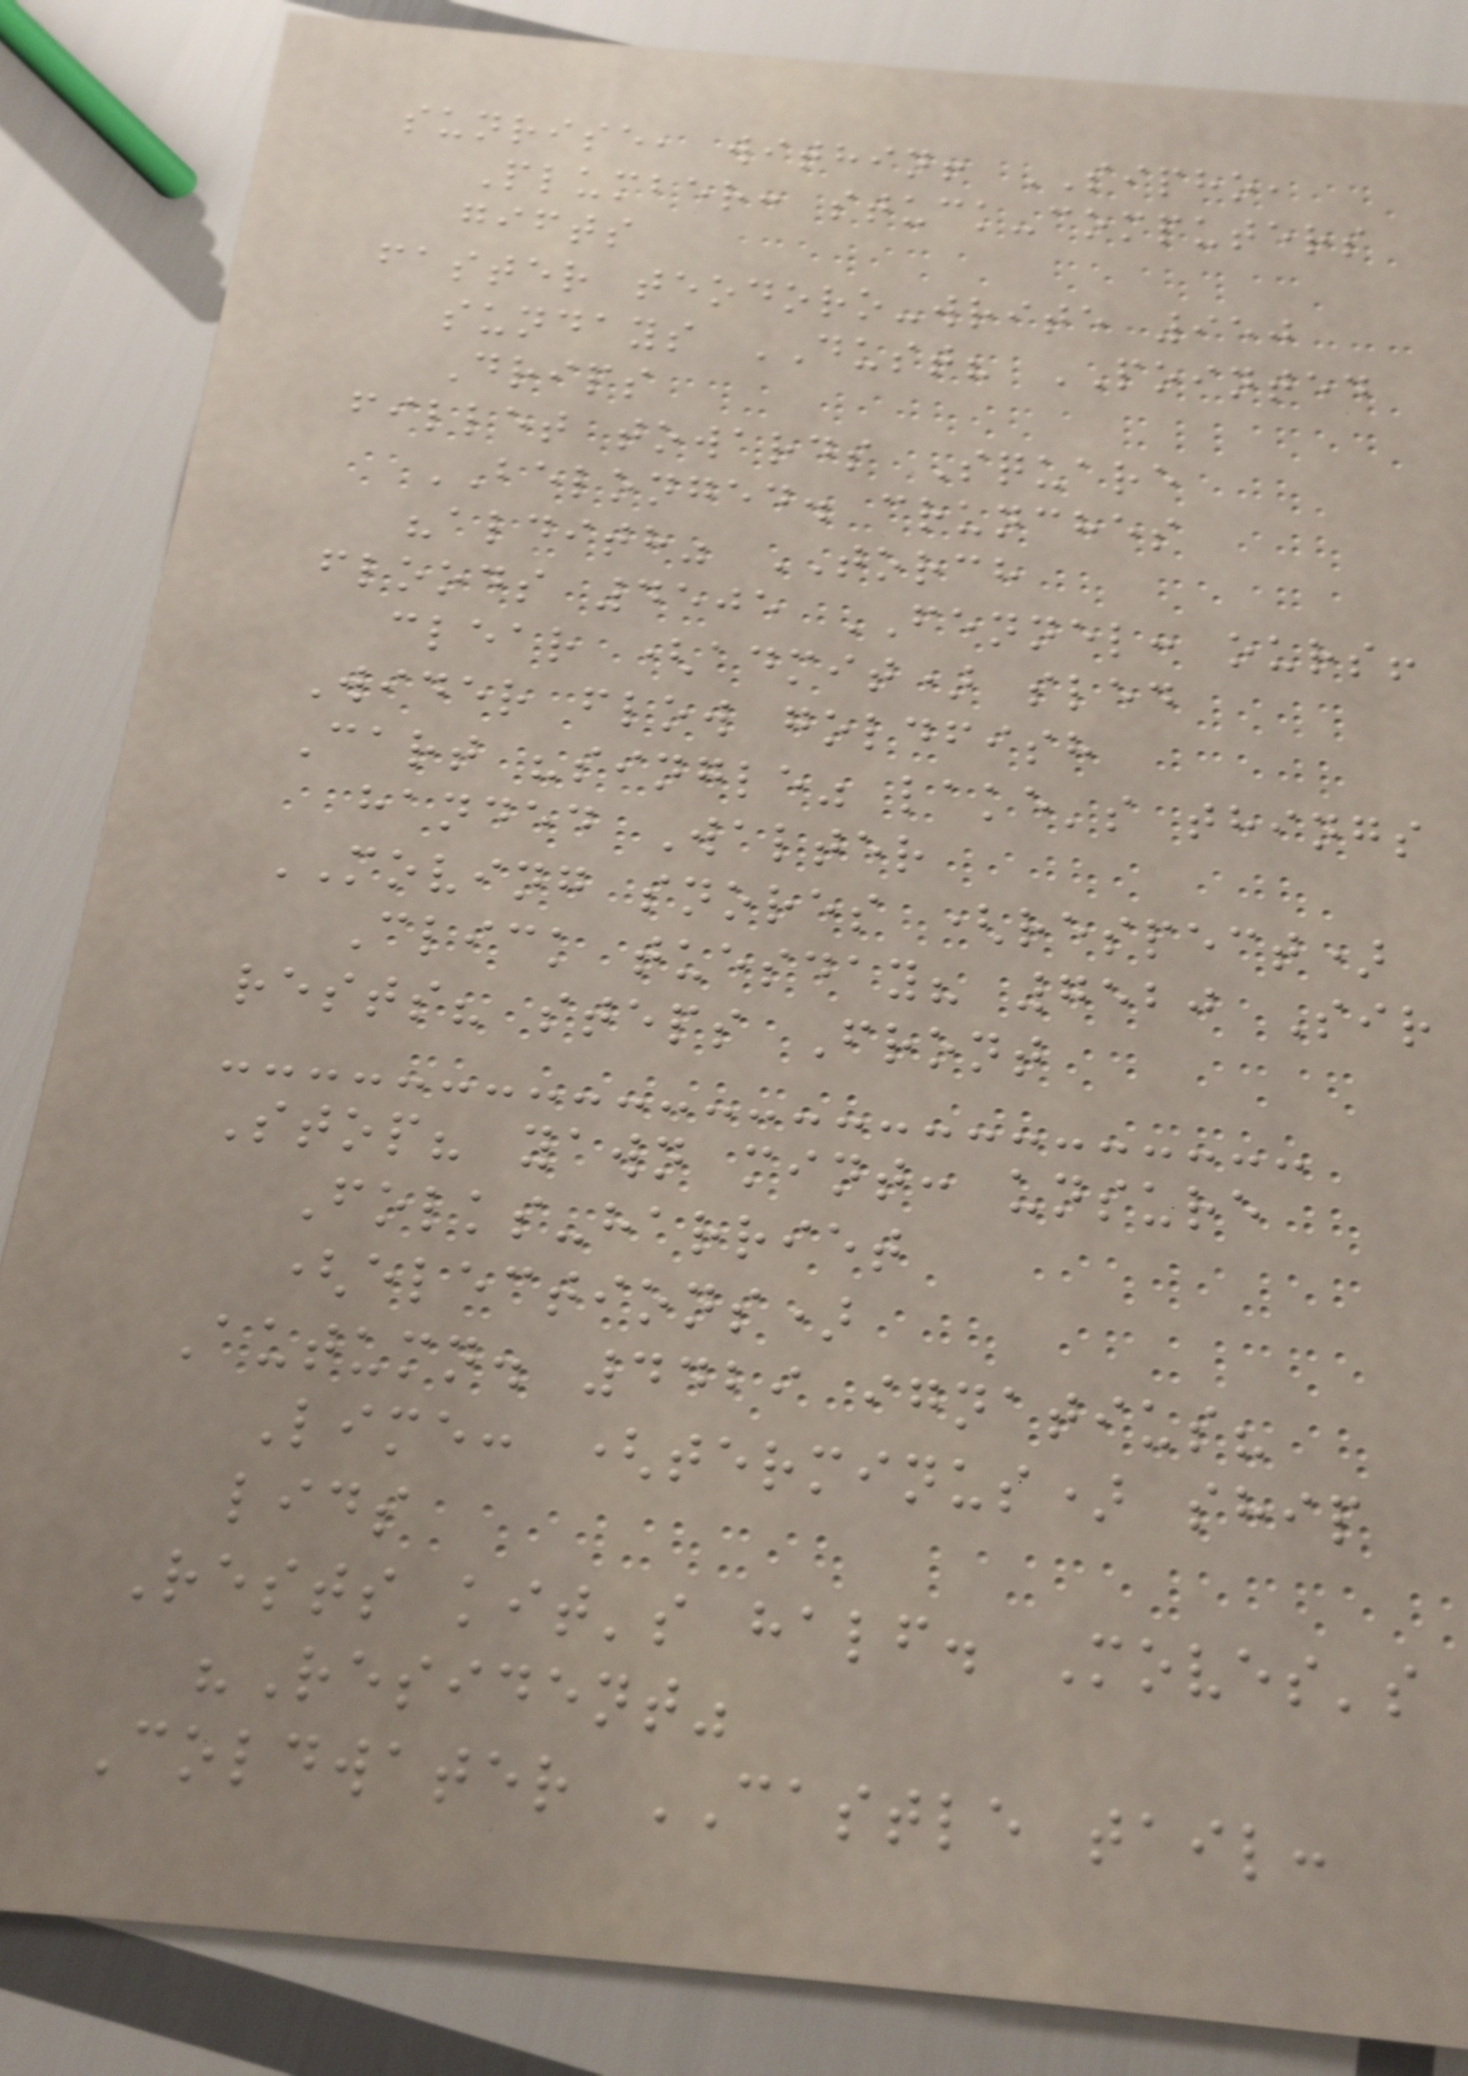sunrise, within! SIPHO,
Plumber: stuck-computers
gifts
faster teodoro-write 950
sundays DUST? POINTED
Drips
fillet towards Square
BELONGED. crunches
"aldith" TORCH
floods 4505 FENNEL: ours!
clear (admit) sled
Wider flow goldfish
Cart "single" lake's things
handed Walter
MOVING snores (respect)
Click tuesday? 7520 Sir
rests? steps Front
Stop? yawn mint: unsure
Folks-harriet
(elections)
Autumn. 4429 ignatius?
Lime: (terminus) ship
lids
Rests kit's half. Moves's
"Resident"
Coldwater CASTLE tail:
